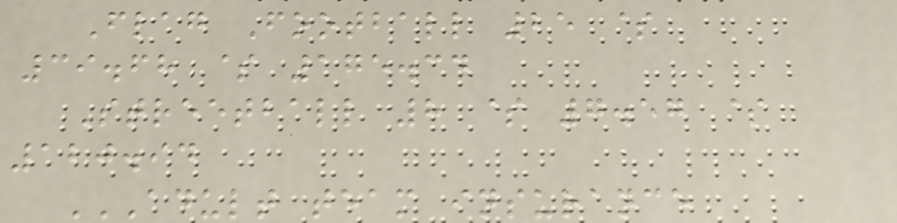Flag Football 25 $
39.68 $ 175.34
Streetball 8 $ 7.57 $
120.94
ADULT TEAM INSURANCE
